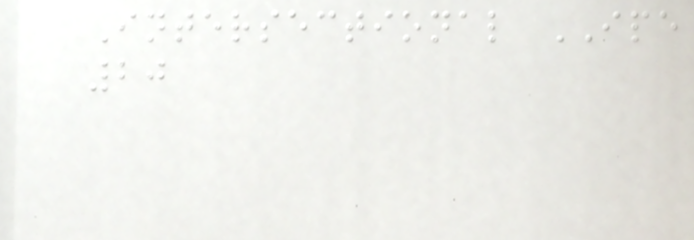Intersectional IPE
20
